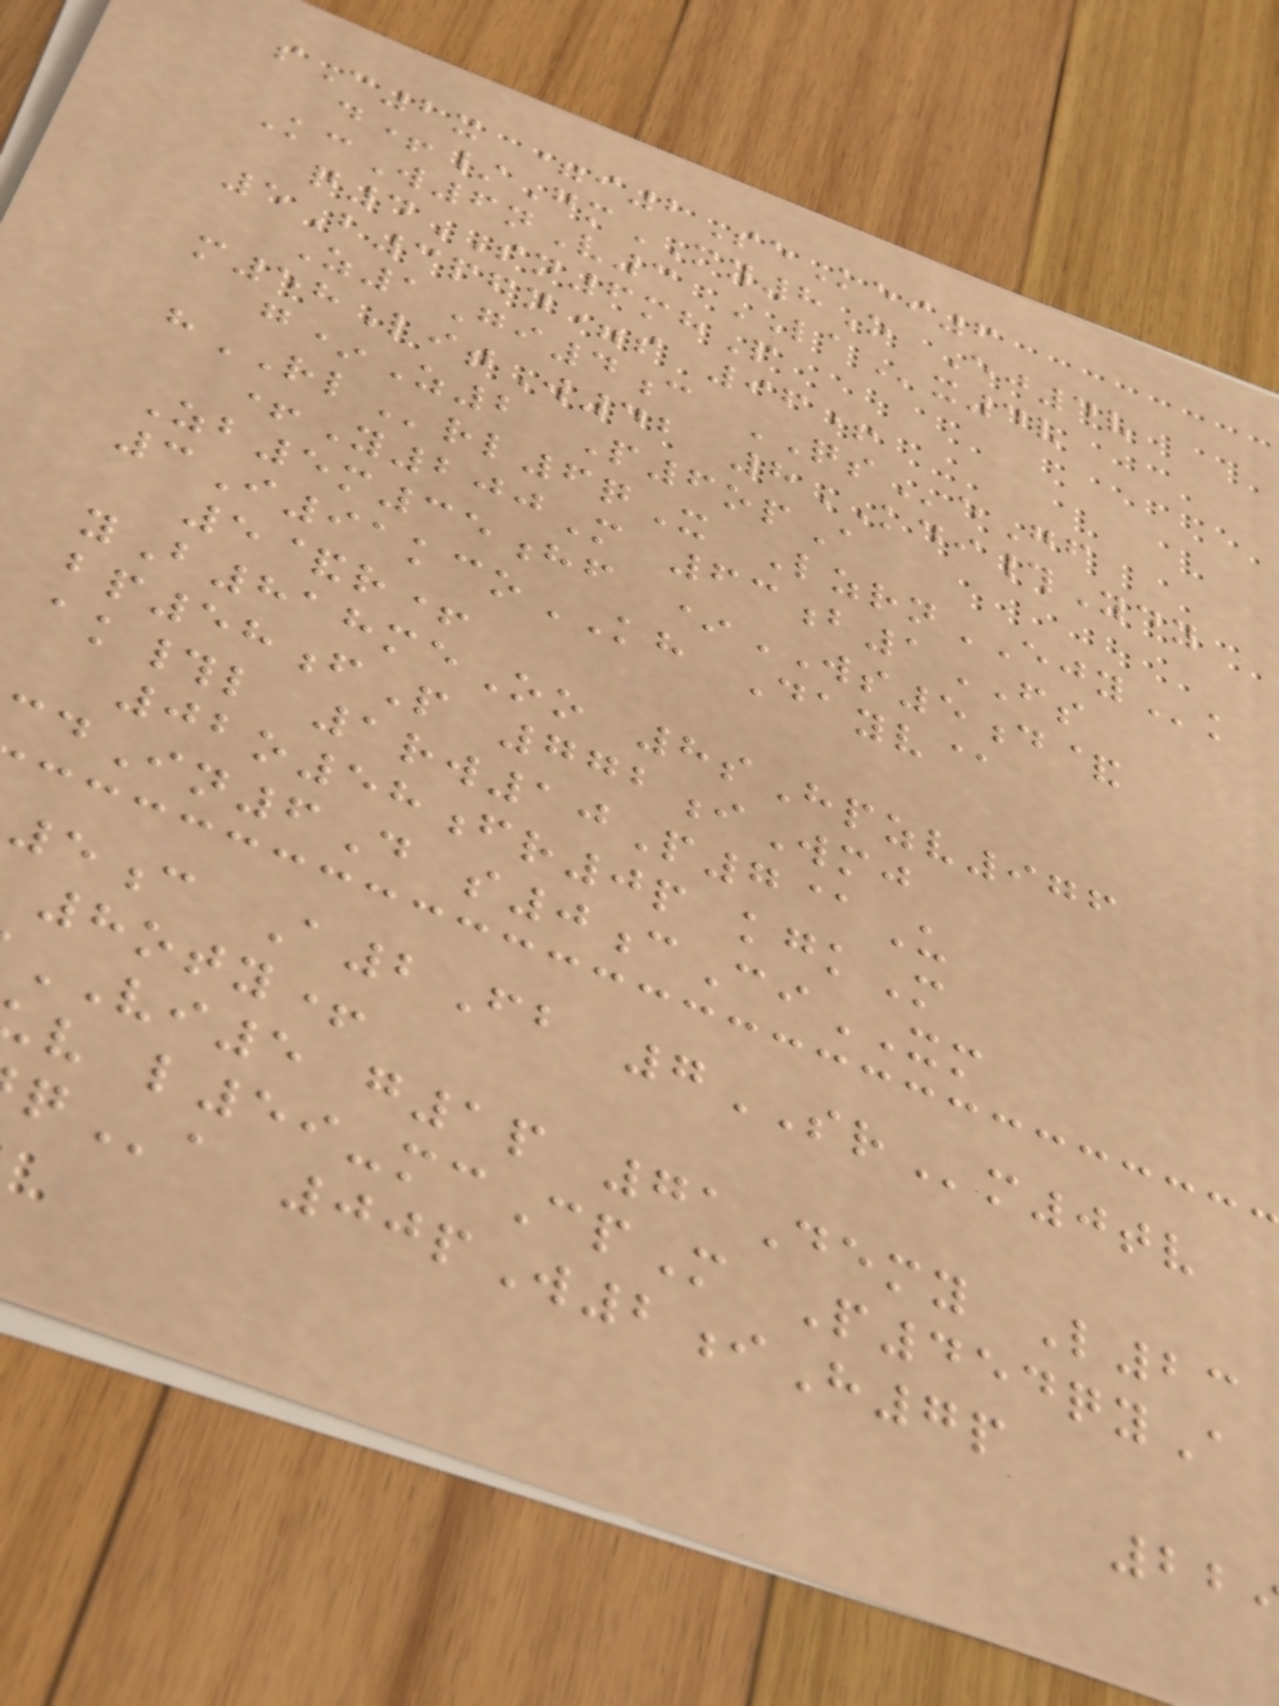sC2x =i2SeKei6
d+/GmMY8O Ej4v
KcW6nV3 LAx4v
q4SN6mhP
5B3pfn=s 96+
Z1Gi4c QSeGf
m58LitW42 8KDI#Ydy
g*Z2 P6opA
hRLrl6qX LzrnEJYk
+Y200M 63b1FS
Zb5m35hf *WS5d&
3I91kcoKH Dayv@
5&r+
yB818meOo 8sHpzv976
bp58fP 772iWmj
ak#l 1rw10P7@U
02o58fr0p kgkM
cdIn6D s0cCiXM
5c A2Fb 7SRm0tv
8oty+
VI5 g1p 71Demy L23
v l59-mcCpM P454qyA
a 00pW2iH7p
